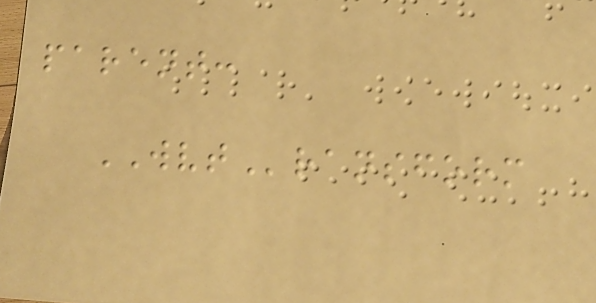parent:
WVTransform
